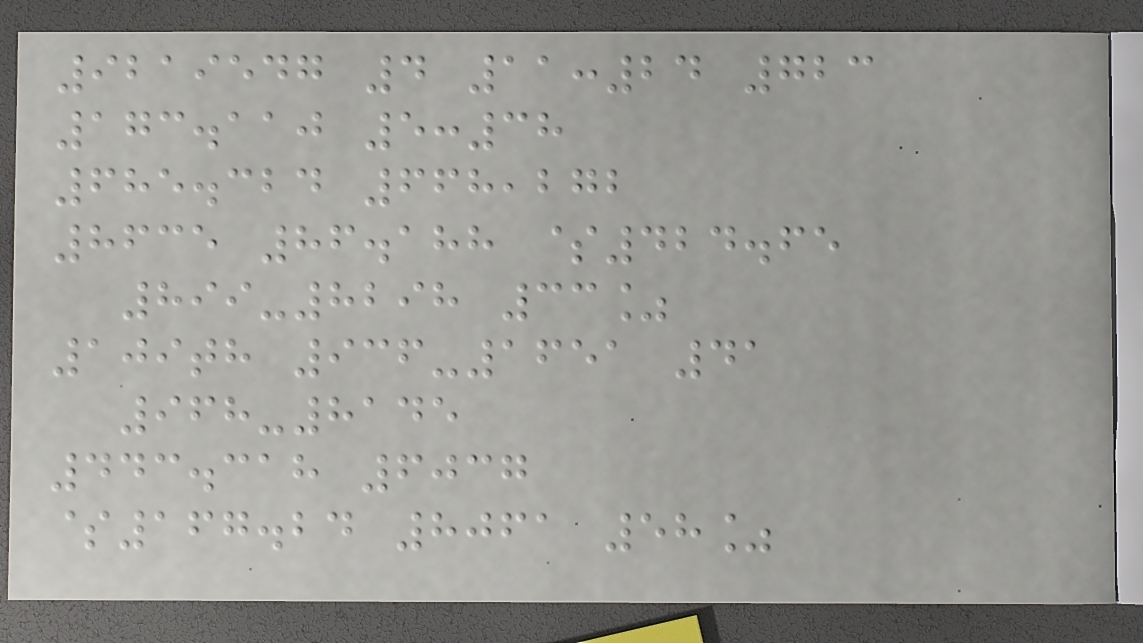9219547 4 11:24 723
173.110 5:38
685.324 668,272
8635 86.188 $424.65
899-8298 33%
109th 936-1651 41
968-8145
443.318 6037
$167.24 8061 58%
